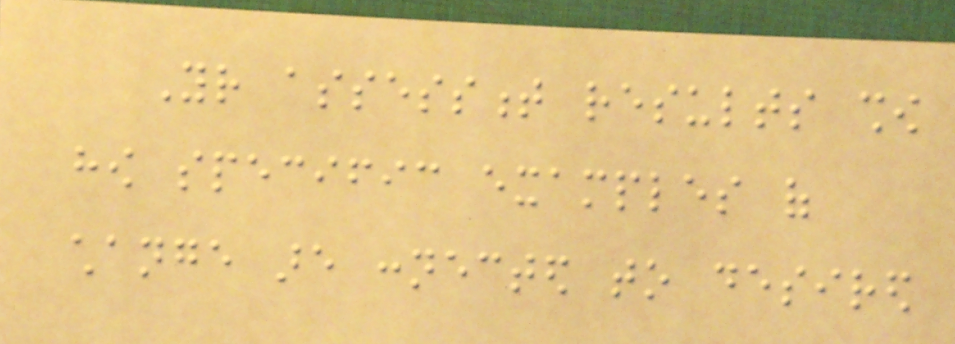Your assessment results show
how specific examples of
change are connected to desired
